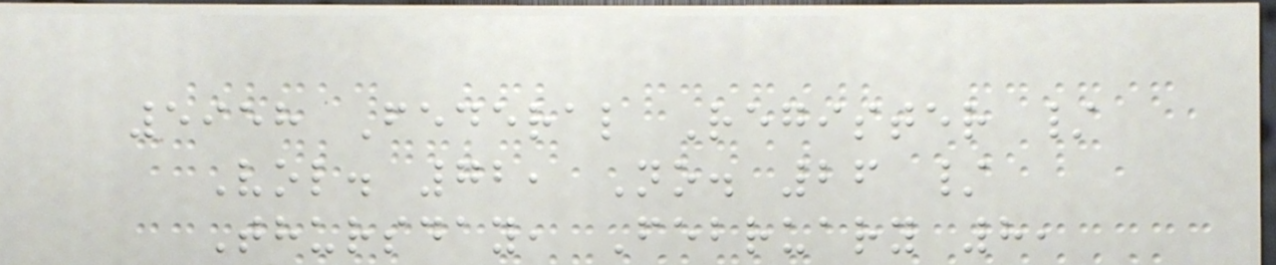5958 Federal Register /
Vol. 72, No. 26 /
Thursday, February 8,
